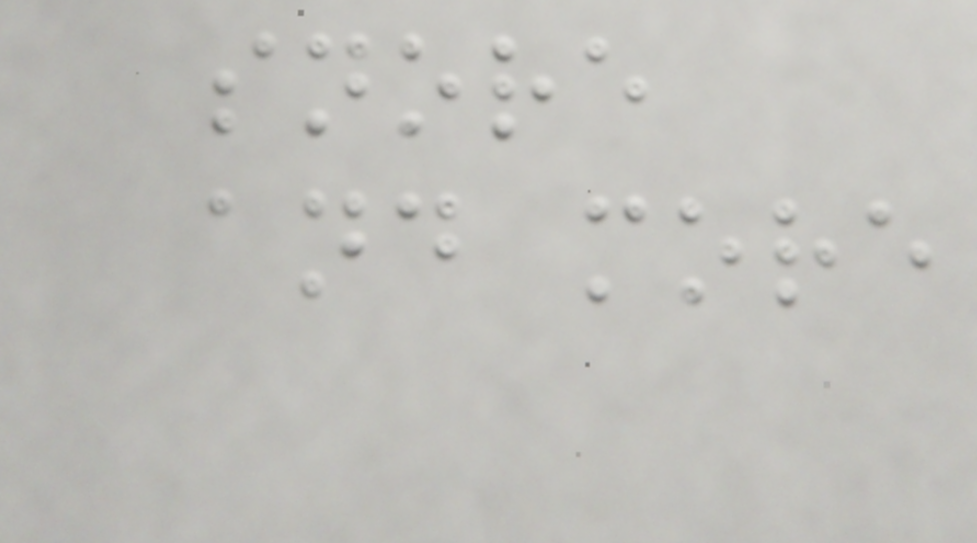snore
and more
